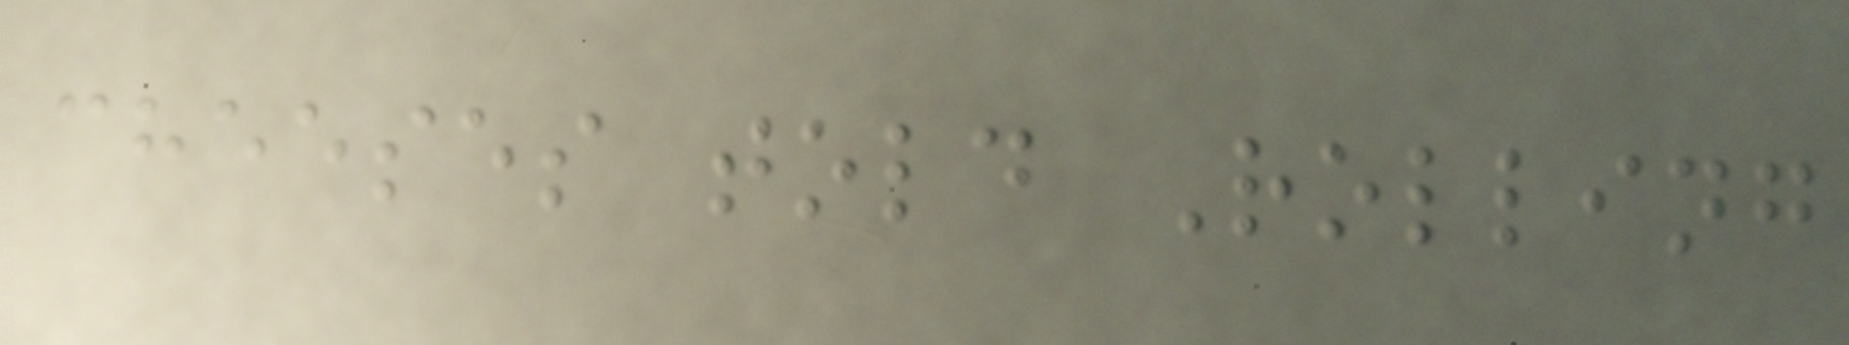cheeses told Rolling
